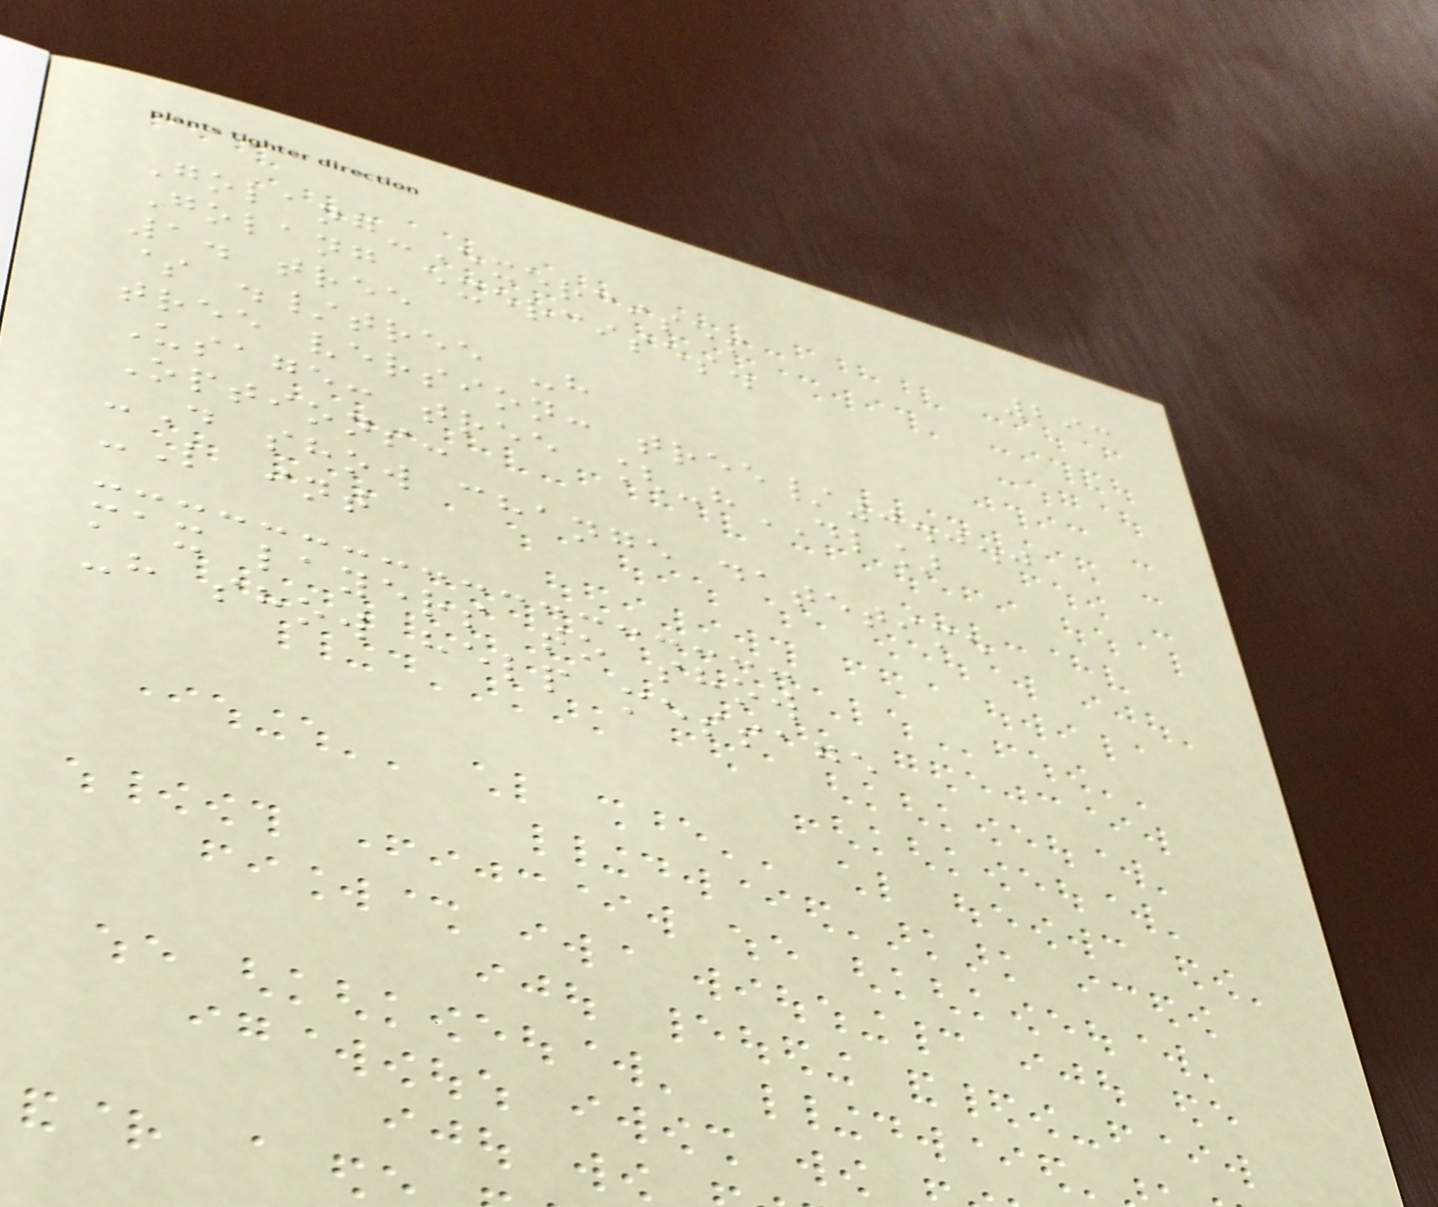293
Golang-Exercises
Golang exercises.
1. tree
$ ./tree -h
tree version: tree/0.0.0
Usage: tree [-hDL]
Options:
-D show change datetime
-L int
max layers to show
-h show help message
